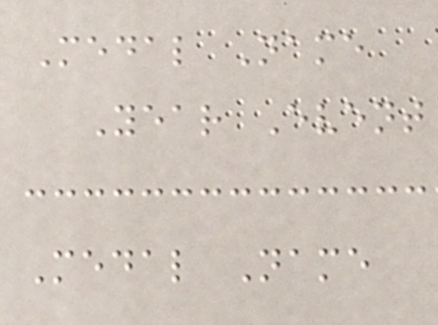Medal Name
Year Event
Medal Name
